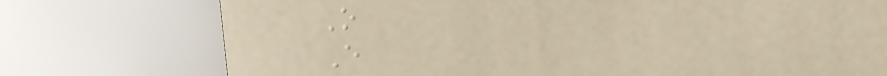O
E
